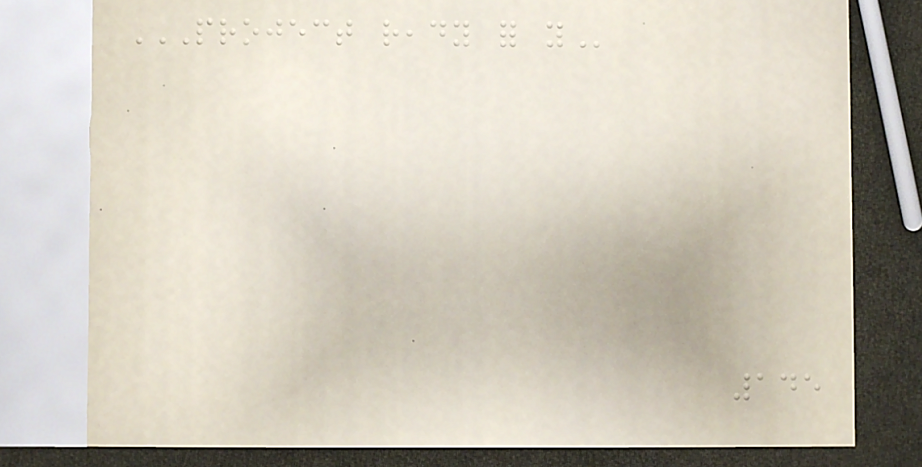PROJECT READY FOR YOU
145
